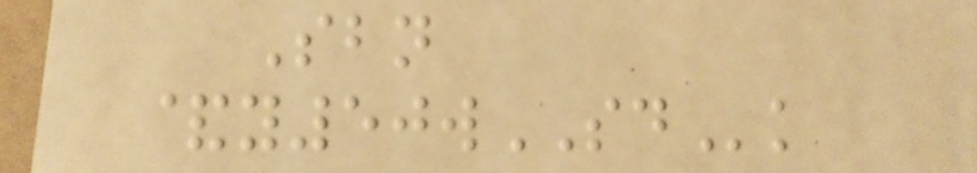Sbn
&y50wSDk
